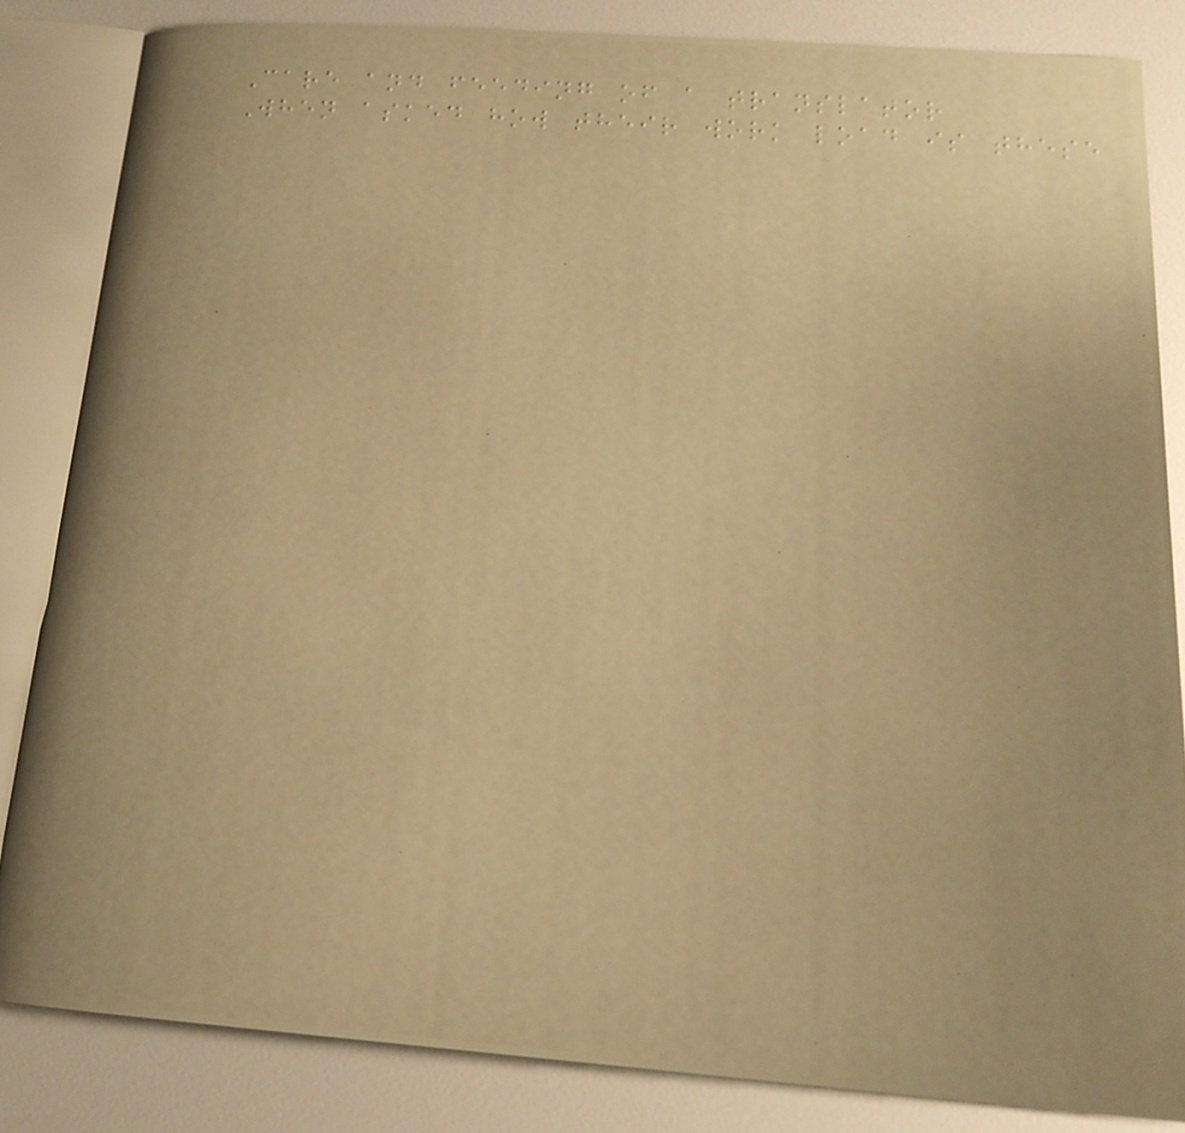Care and feeding of a translator
When asked how their work load is these
